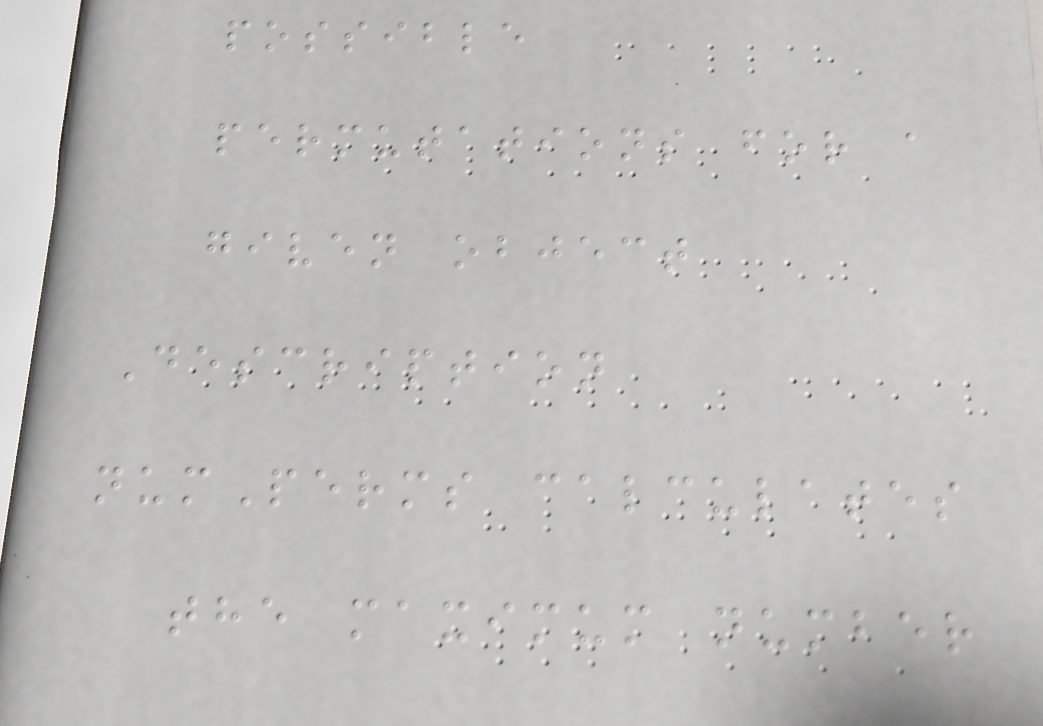possible
permutations for a
given object
Description
numPerms calculates
the maximum number
